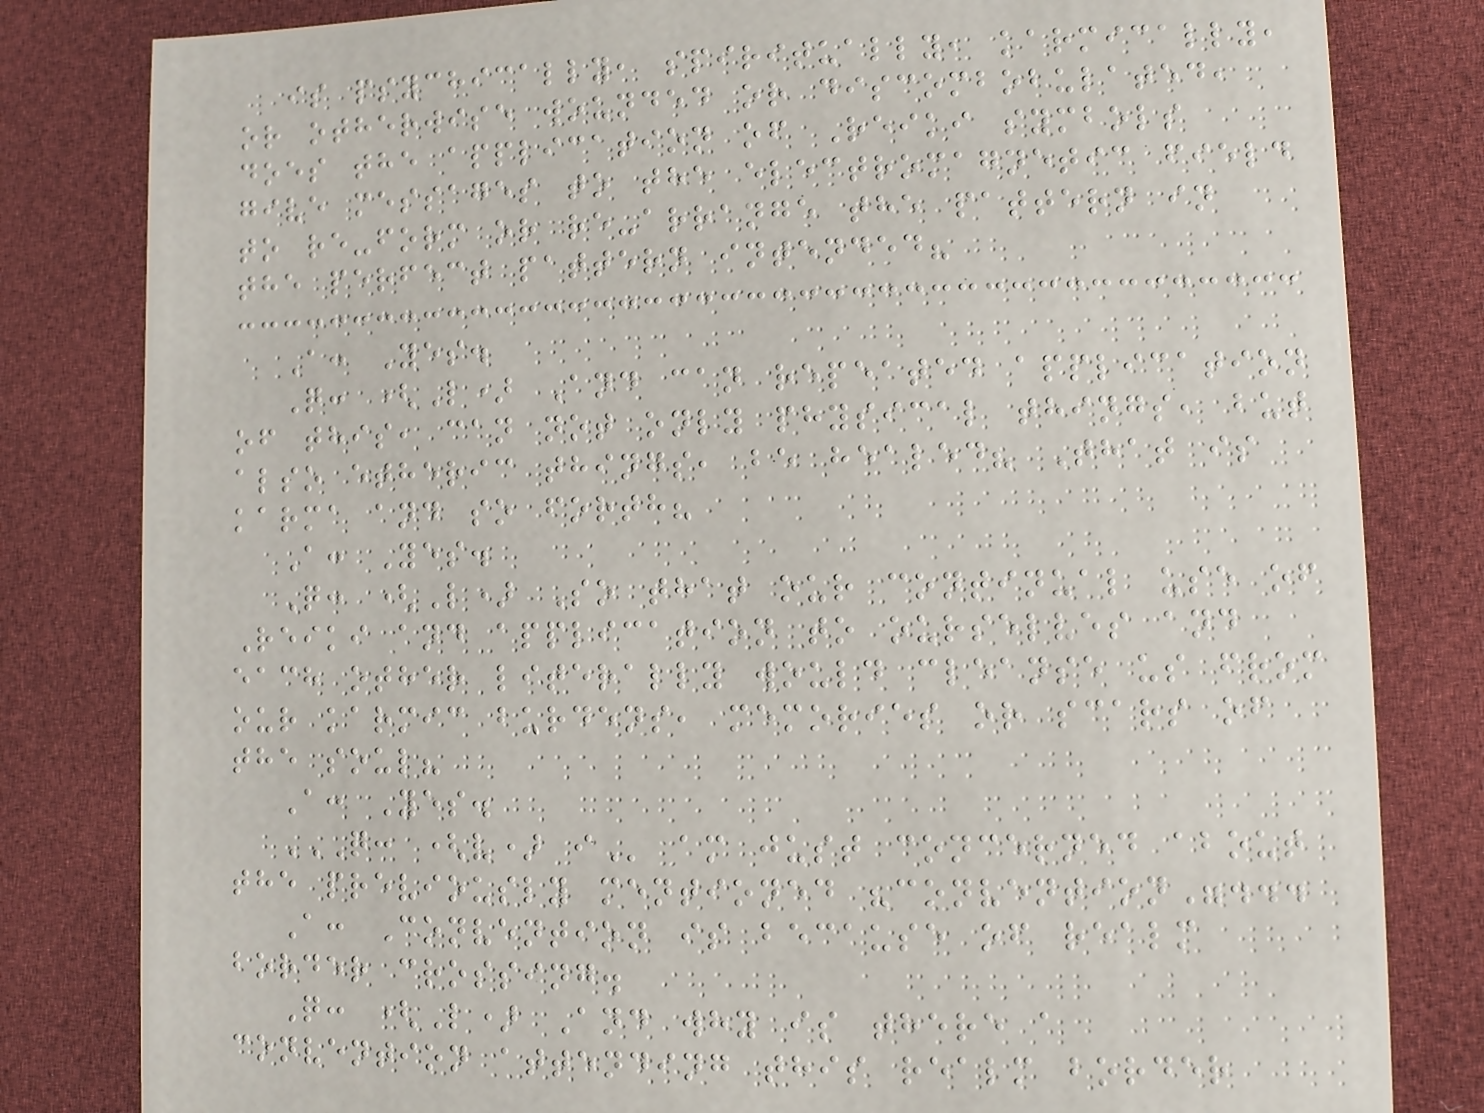is psychically, spiritually, karmically,
or otherwise wounded or discombobulated,
does the application of Reiki symbols
give messages to the electromagnetic field
to re-form or re-arrange the pattern in
the perfect pattern intended?
A: Yes.
Q: (L) And can repeated application
of this, can not only physical things, but
also etheric things, be healed? That is
karma and so forth?
A: Yes.
Q: (L) So that our continual use of
Reiki and application to ourselves and
each other literally would cleanse us from
our karmic burdens, memories or scars of
the soul?
A: Yes.
Q: (V) I am just concerned about
the previously mentioned "convention"...
A: Convention is because of realm
border crossing.
Q: (L) And why is there a
convention attending this realm border
